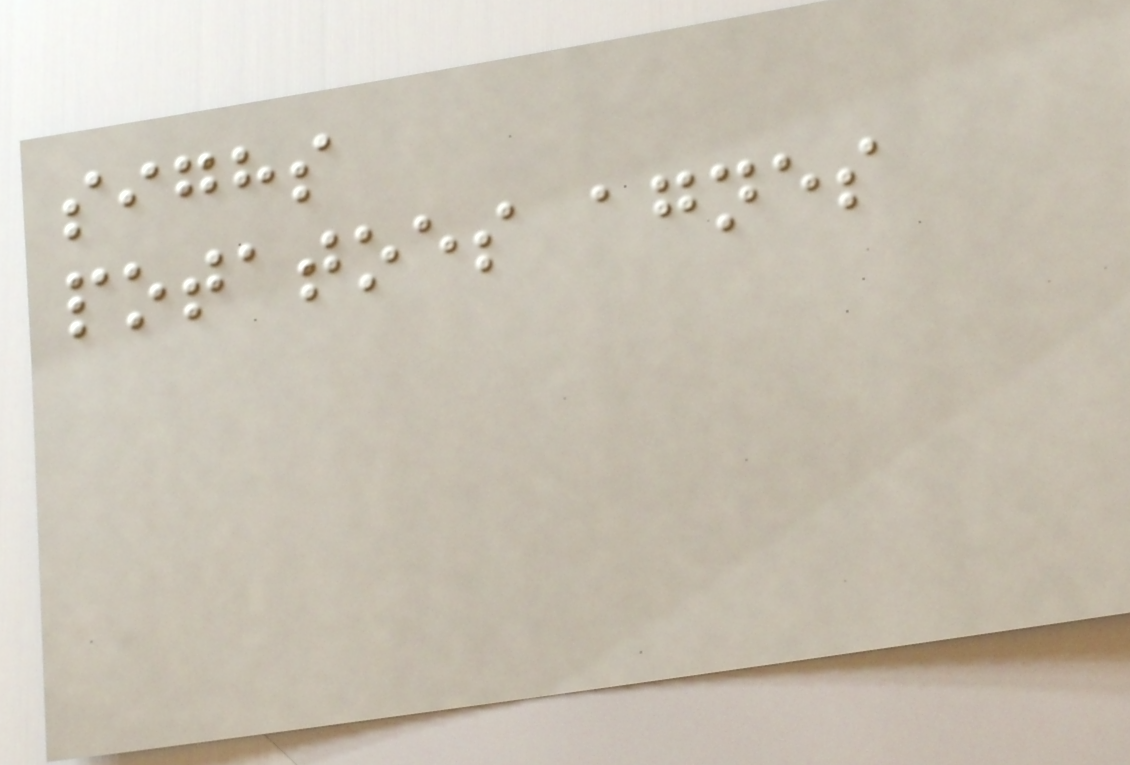sighs
potatoes agnes
